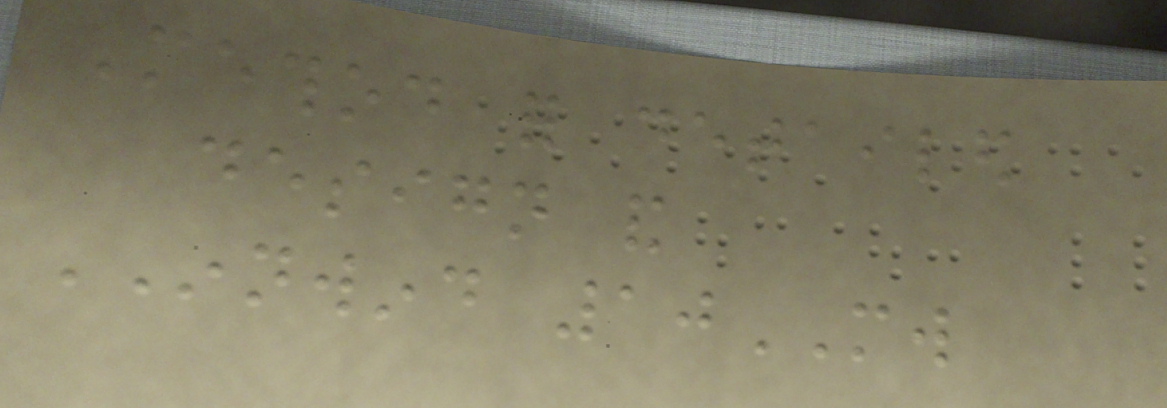Method for detailed
design and
INNWIND 10MW
